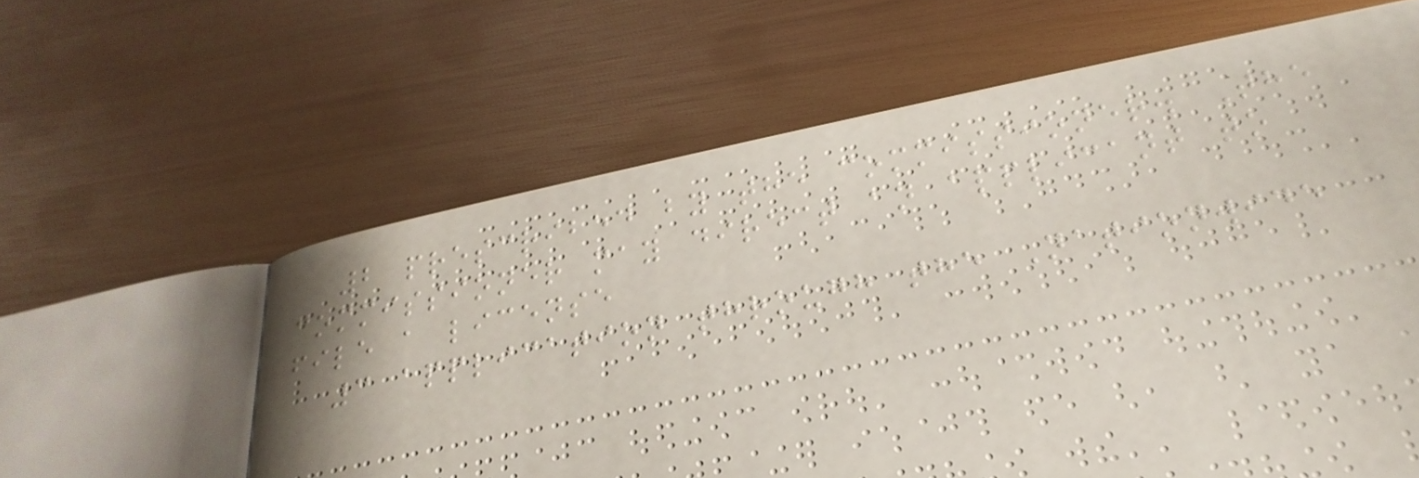2 prescribed by the commissioner. The
commissioner may direct an applicant to
file a license
3 application through the Nationwide
